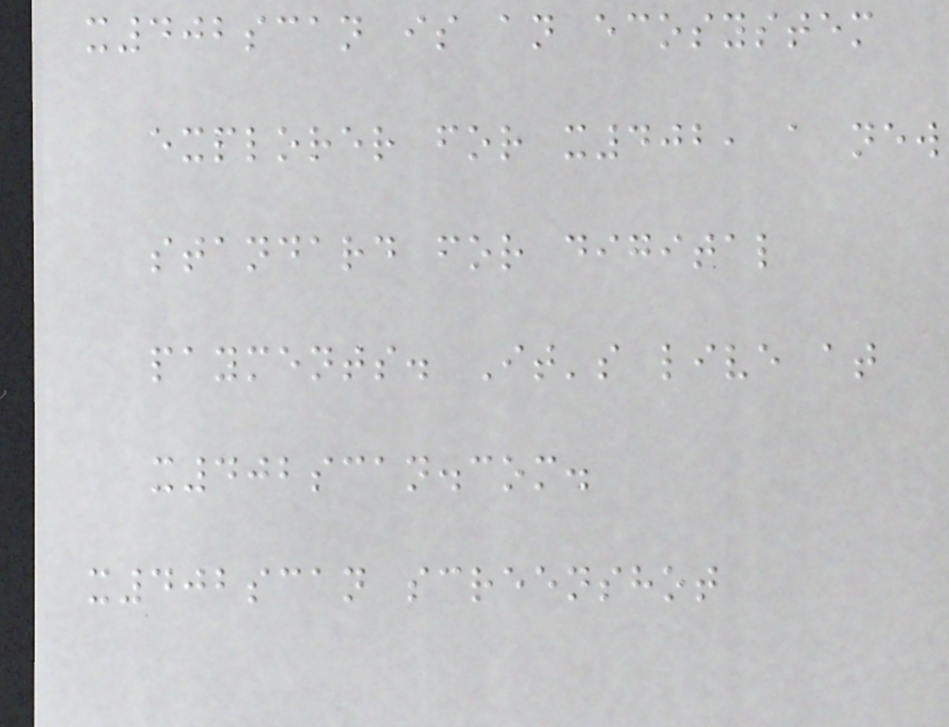x402scan is an ecosystem
explorer for x402, a new
standard for digital
payments. It's live at
x402scan.com.
x402scan screenshot
